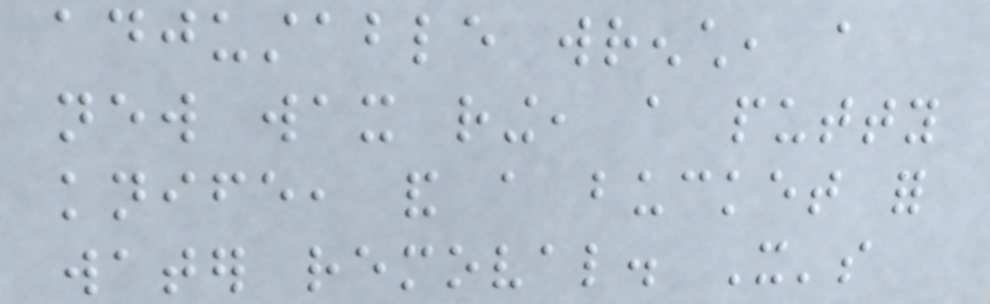adjustable wrench, a
new wax ring, a putty
knife, and a bucket for
water removal. It's
